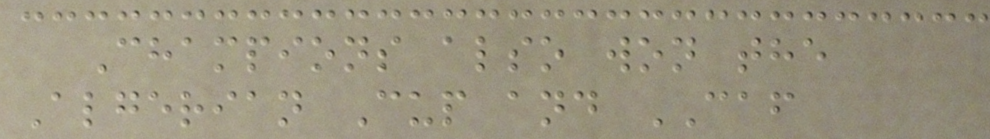Champions also won the
Algerian Cup and CAF
